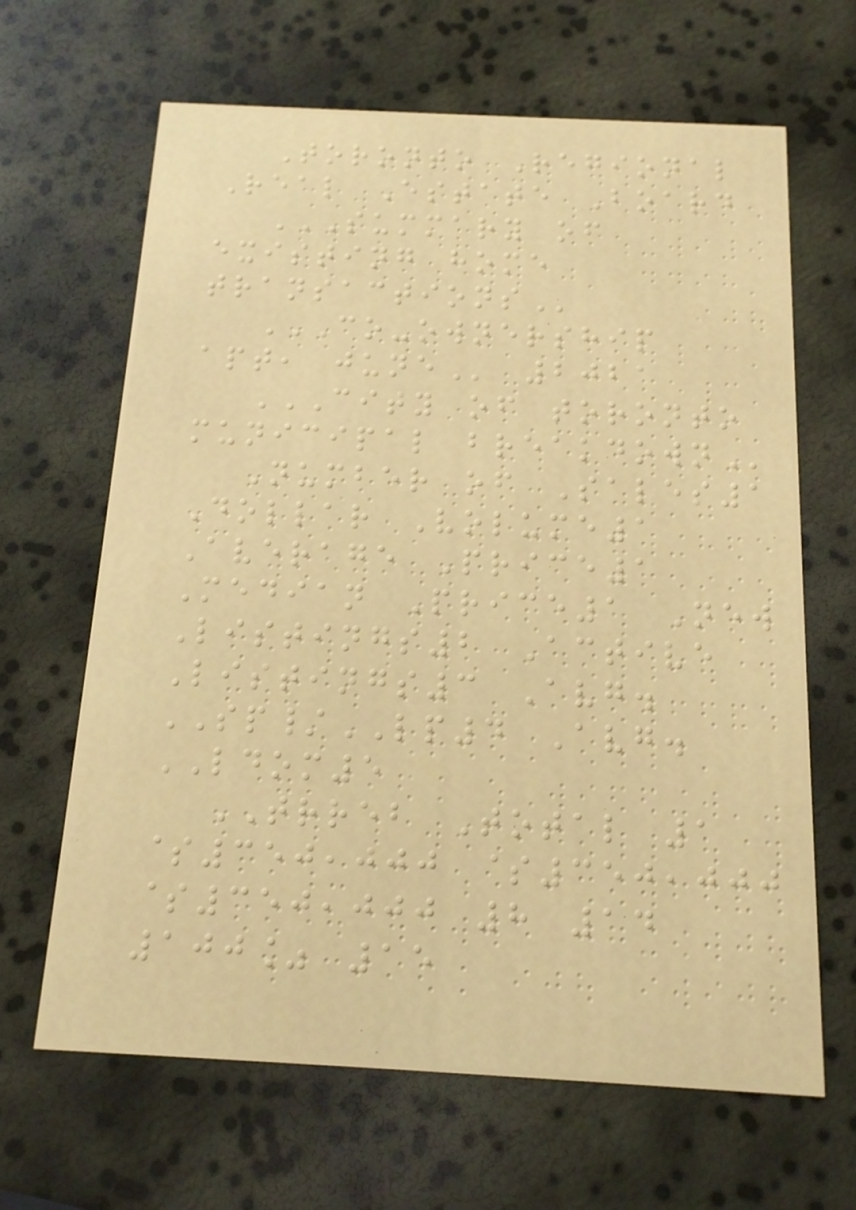Toronto Regional
Real Estate Board
SUMMARY OF
EXISTING HOME
TRANSACTIONS
CO-OWNERSHIP
APT, JUNE 2021
CITY OF TORONTO
MUNICIPAL BREAKDOWN
Number of Sales1
Dollar Volume1
Average Price1
Median Price1 New
Listings2 Active
Listings3 Avg.
SP/LP4 Avg.
LDOM5
TRREB Total 1
$350,000 $350,000
$350,000 8 14
100% 15
